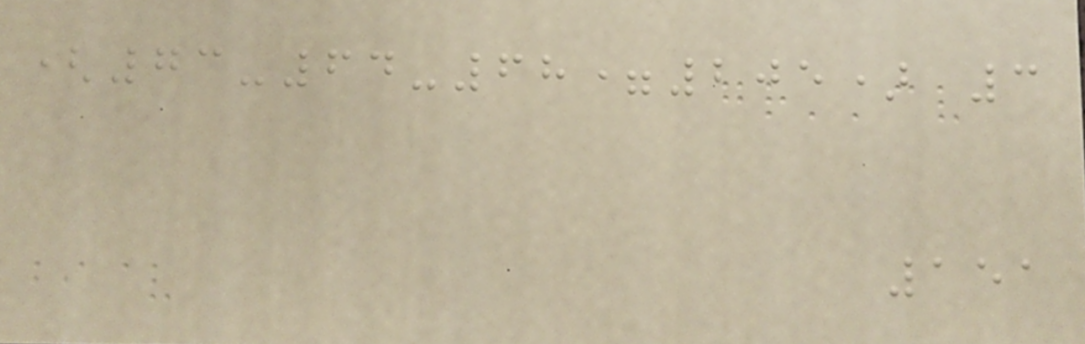(73-64-68=205) 3
151
